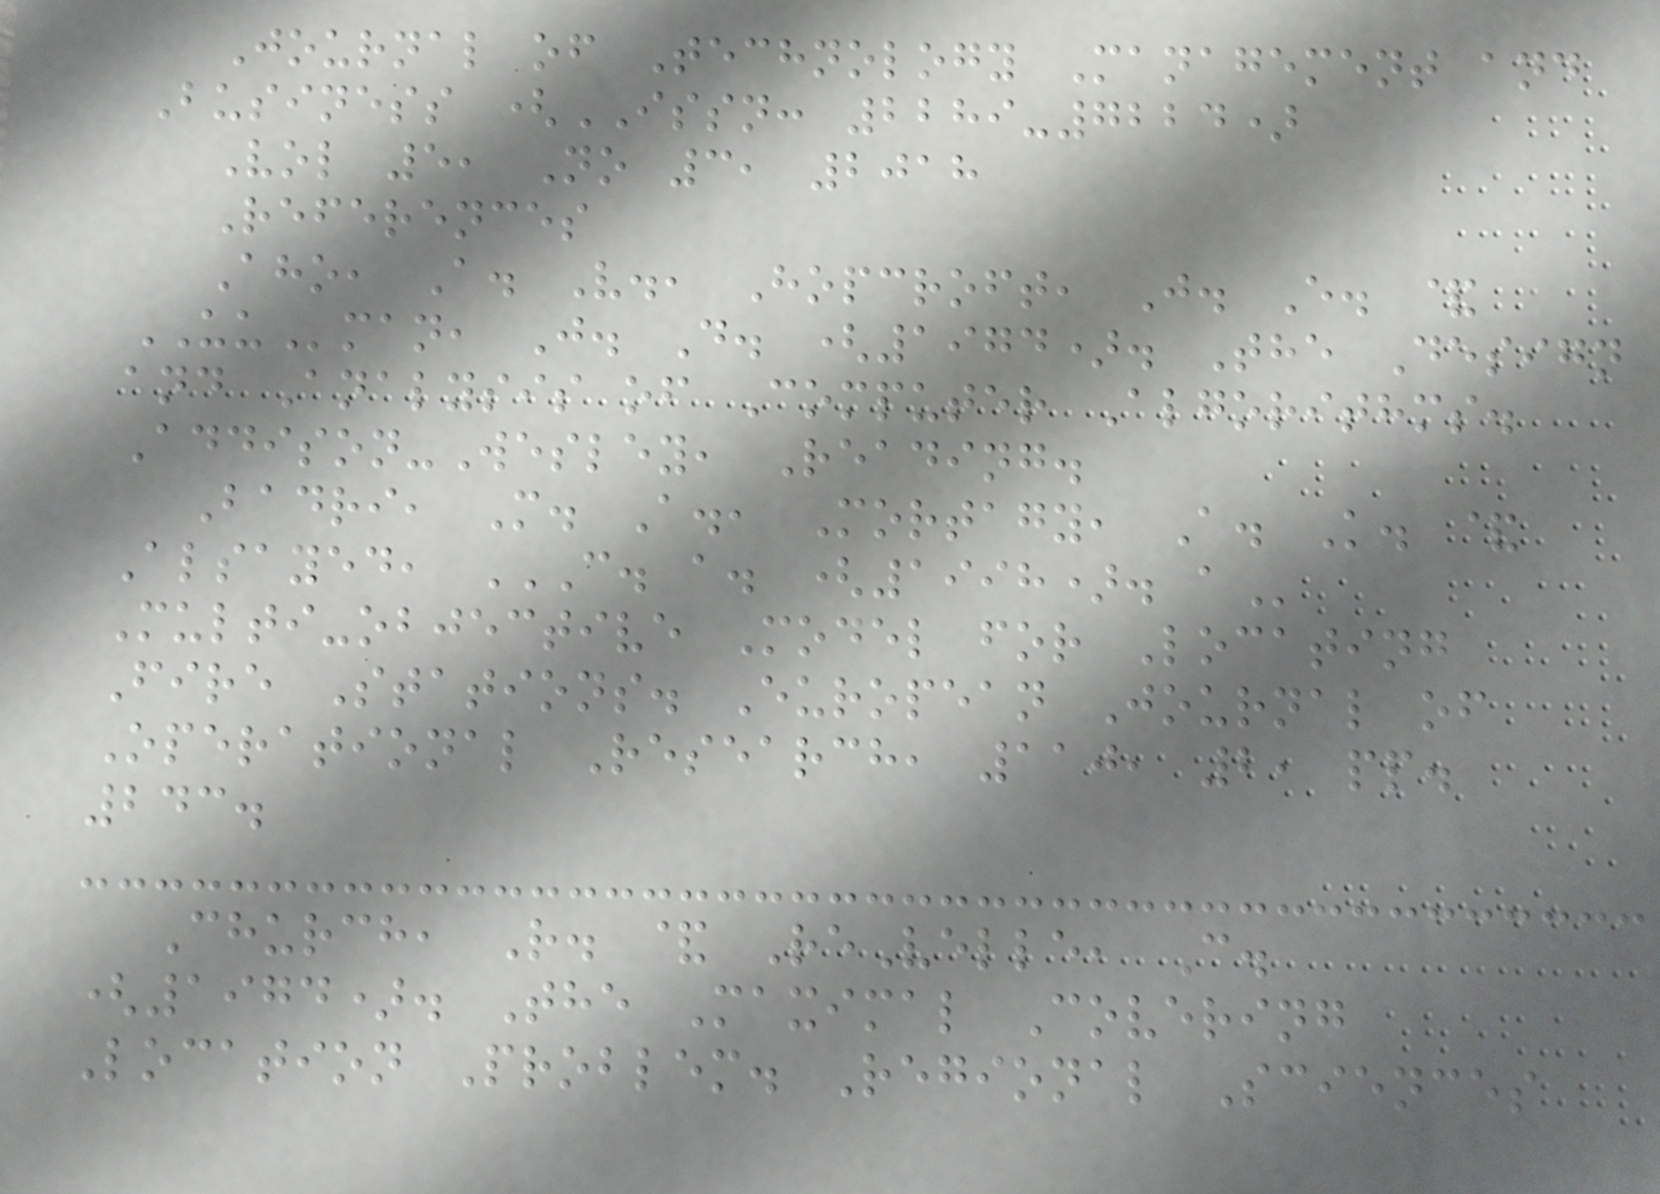Journal of Technology Management and
Business (ISSN: 2289-7224)
Vol 5, No 3, 2018
References
Aho, A. V., Hopcroft, J. E. &
UUman, J. D. (1974). The Design
and Analysis of Computer Algorithms.
Addison-Wesley, Reading.
Badri, M. A., Mortagy, A. K. &
Alsayed, C. A. (1998). A
Multi-objective Model for Locating
Fire Stations. European Journal of
Operational Research, 110, 2, pp.
243.
Church, R. & ReVelle, C.
(1974). The Maximal Covering
Location Problem. Regional Sciences
